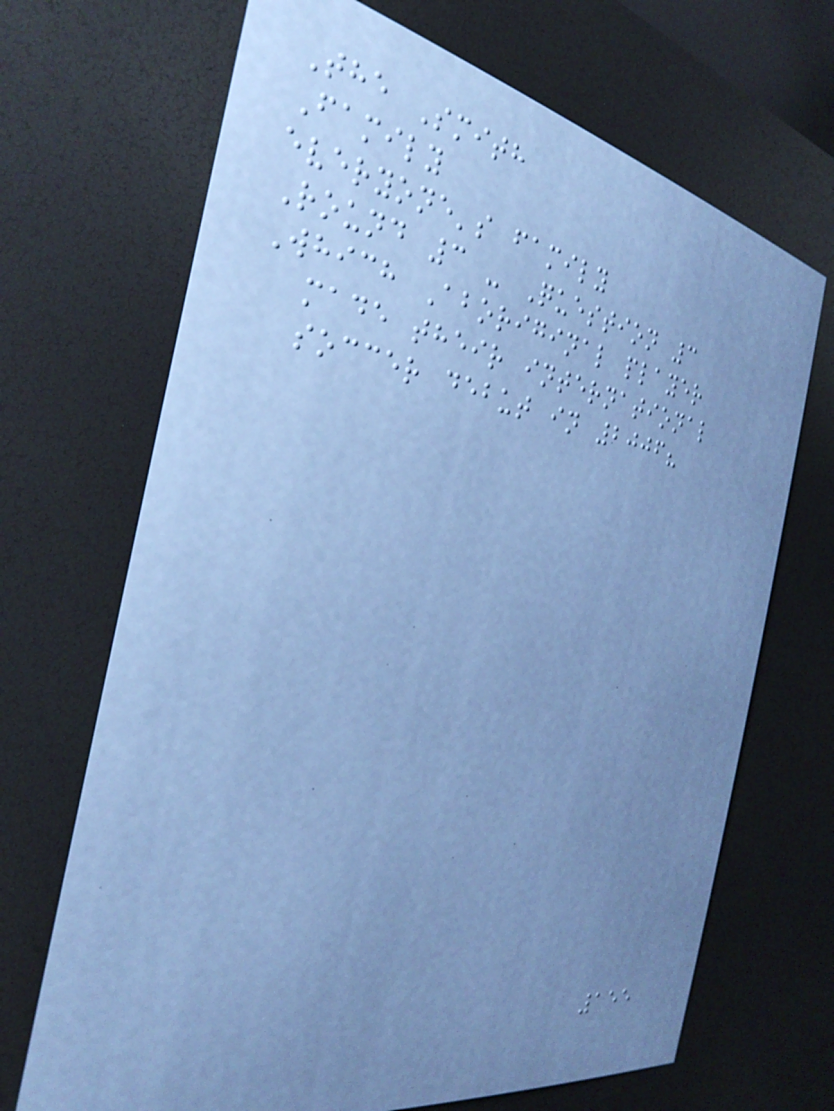The Smith
Family
everyone's family
Round 3 - Question 3
Which Aboriginal player
made their international
soccer debut in 2006?
155
